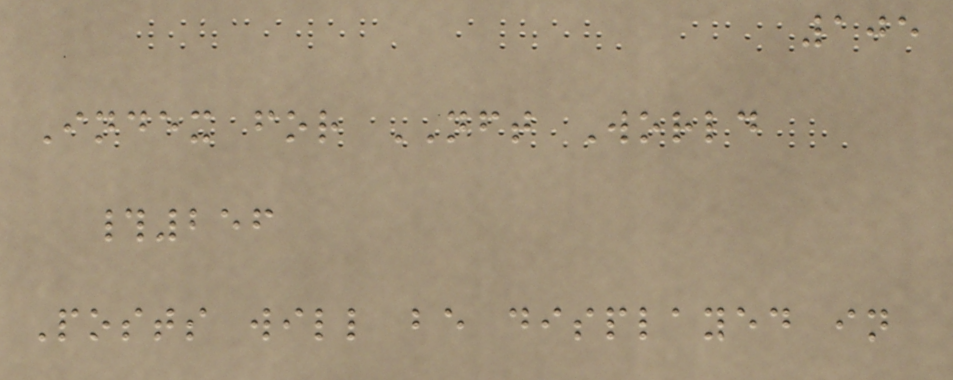105
Index for NFT World
#256
Posts will be displayed in
